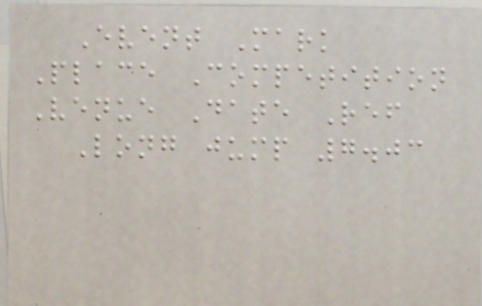Event Mark
Place Competition
Venue Date Ref
Long jump 7.03
